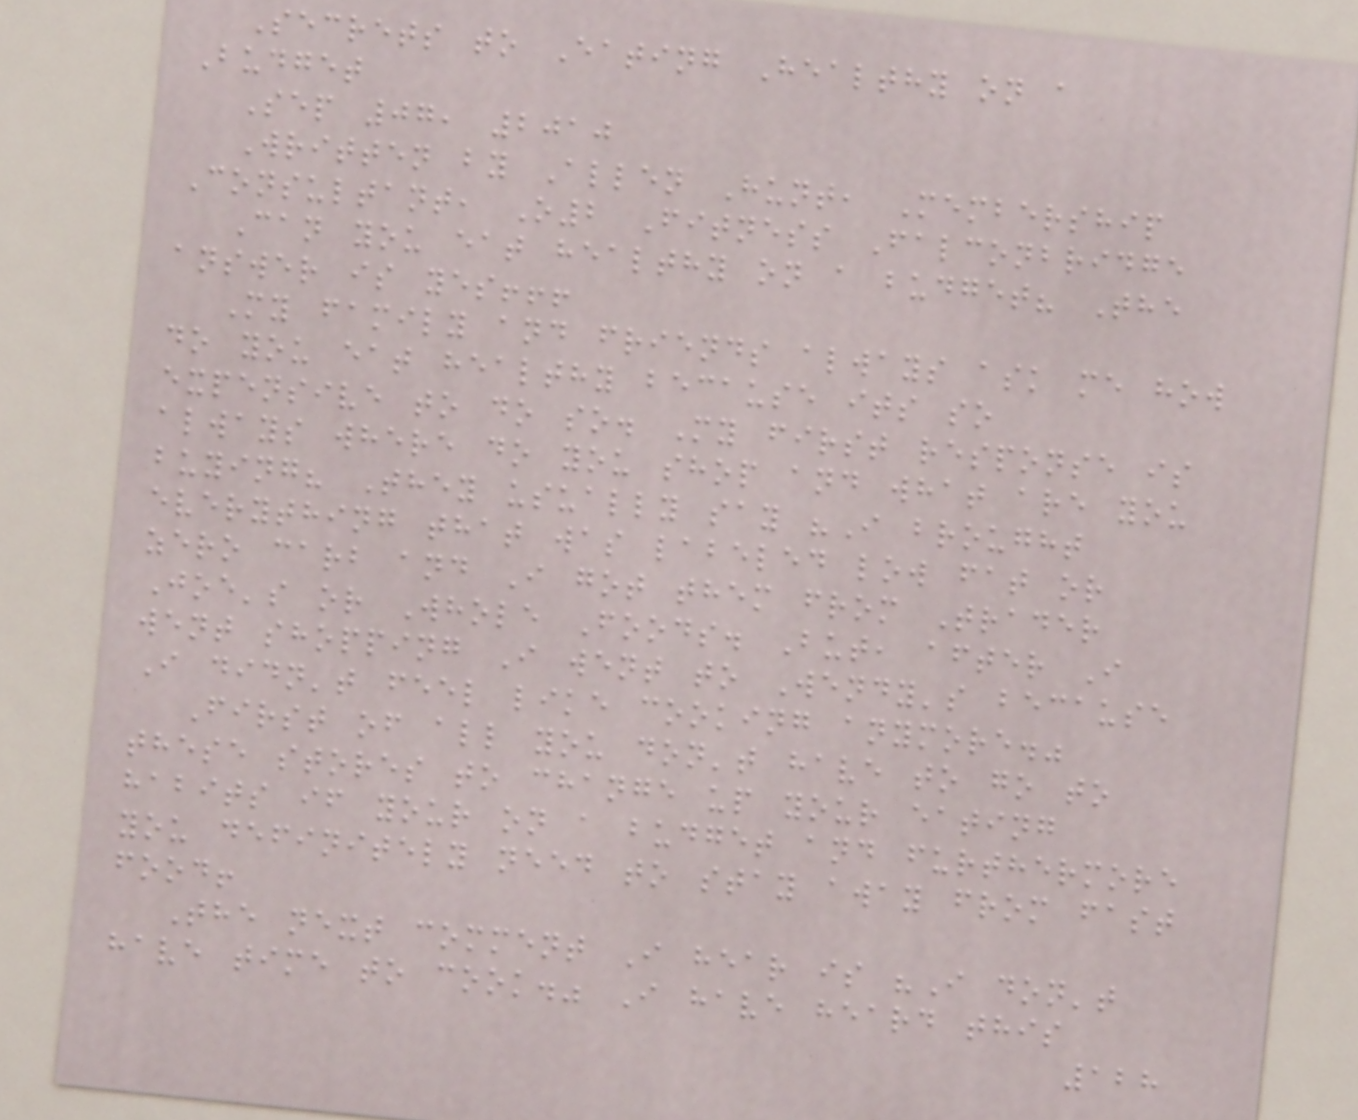Secrets to Eating Healthy on a
Budget
Sep 07, 2010
Written by Allen Hunt, Membership
Consultant, O2 Fitness Falconbridge
Can you eat healthy on a budget? The
answer is yes!!!
My family and friends always ask me how
do you eat healthy because its so
expensive to do so. My first response is
always where do you shop and what are you
buying? They usually say "I brought
everything that was labeled low fat or
zero carb and I got them from Trader
Joe's or Whole Foods. But, after I
went shopping I went to Wendy's because
I didn't feel like cooking anymore."
First of all you don't have to go to
these stores to change up your eating
habits if your on a budget and furthermore
you definitely need to stay away from fast
food!
The next comment I hear is "I don't
have time to cook." I have heard this
128
